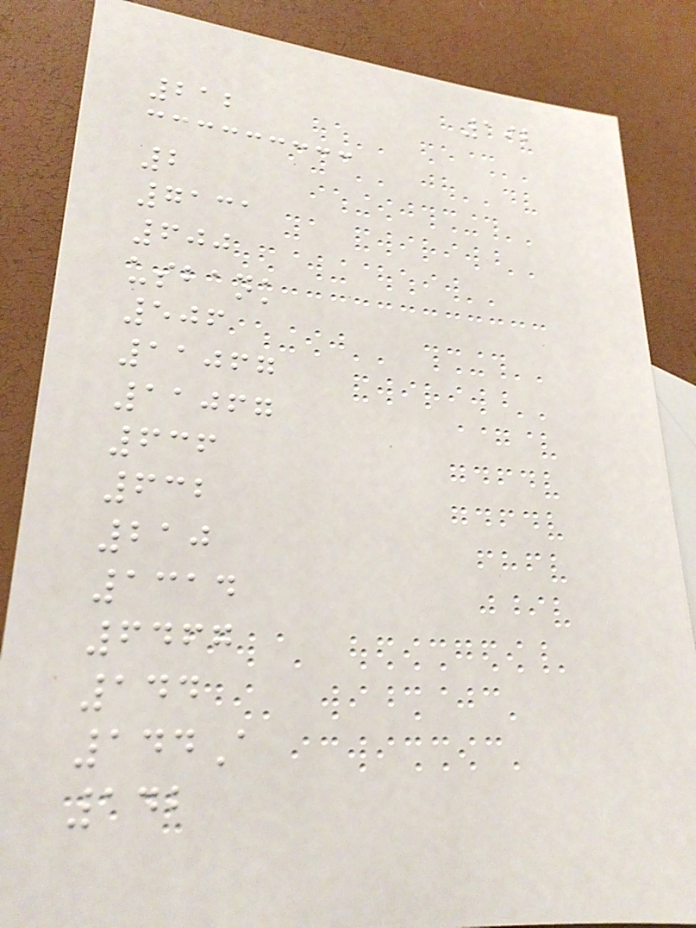192
212
2
7131
600
usbank
506
11067
11067
636
632
210
1314
6467
144
144A
142
